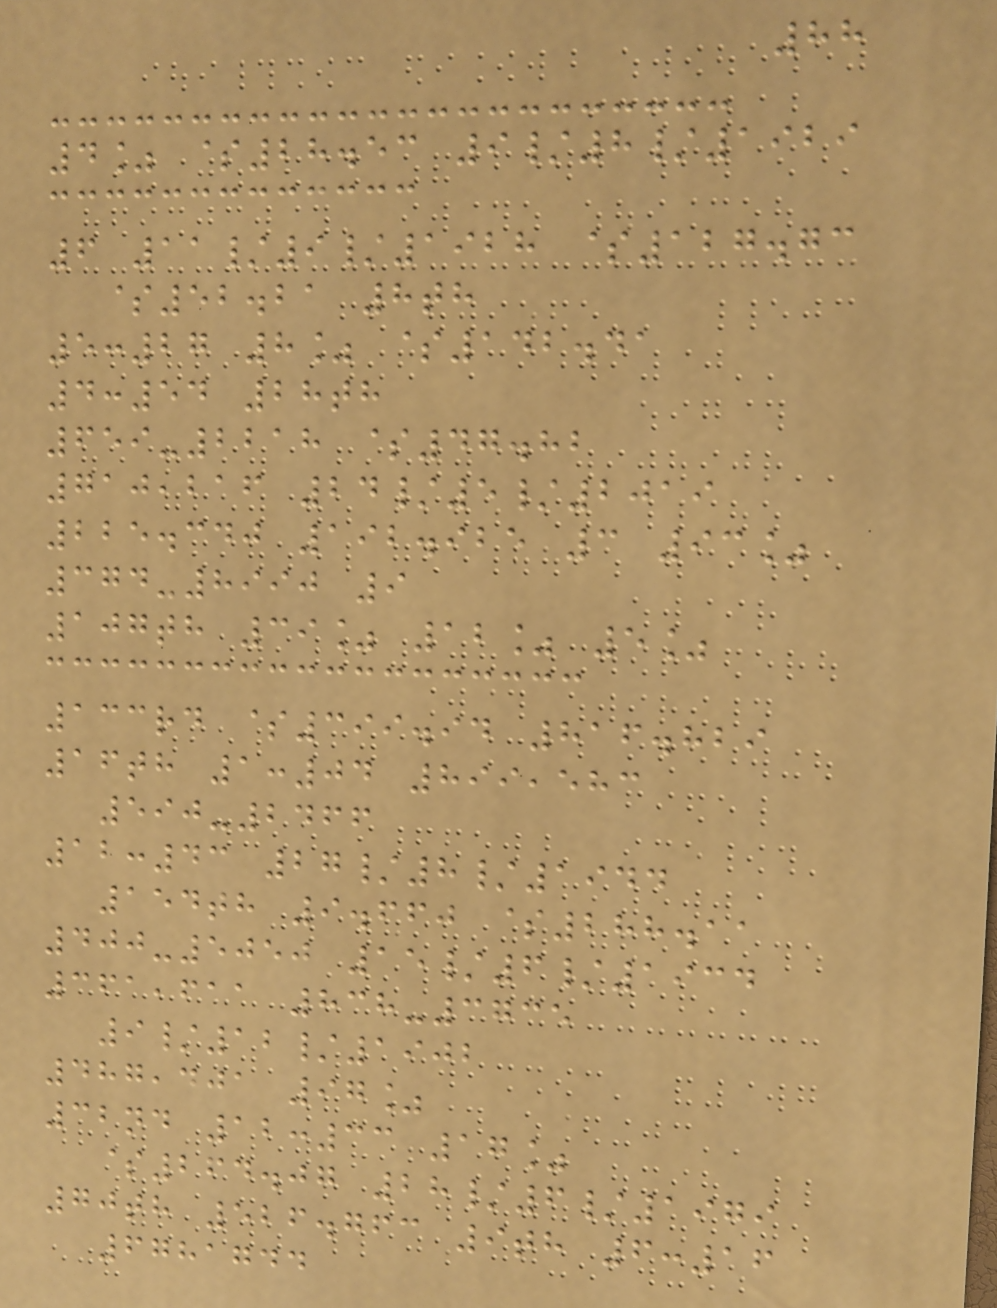88
4% $28.53 9/8/1929
6 11/9/1928 $127.73
$52.21 8th
5:27 8% $142.41
4:54 28th
659-2218 $47.82
710,216 24/5/2019
225.340 192.925 3 93%
374-8990 9
107th 39% 12% 5%
133rd $399.94 816.829
16th 1:04 899,583
590-2466
12:43 27/8/1944
154th 9.660 $288.11
400-5050 15/6/1934
361,611 838-3735
9/12/1902
487,401 97%
32nd 12:33 17%
$264.07 28/6/1979
70th 526.763 9th 6:16
6781744
